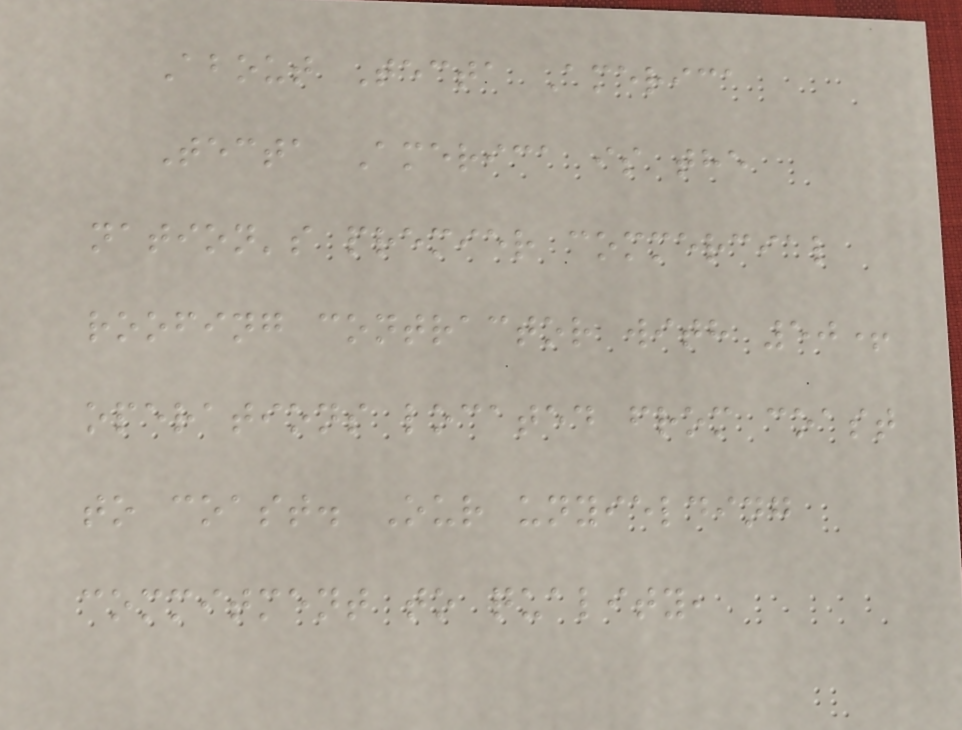About Tecta America
Tecta America is the
nation's premier commercial
roofing contractor with 50+
operations located from coast
to coast. Our unyielding
commitment to quality,
